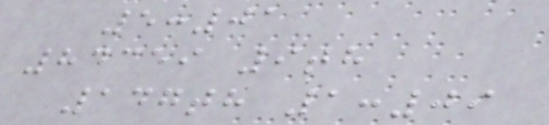5:01
84359 9th
147th 1:09
